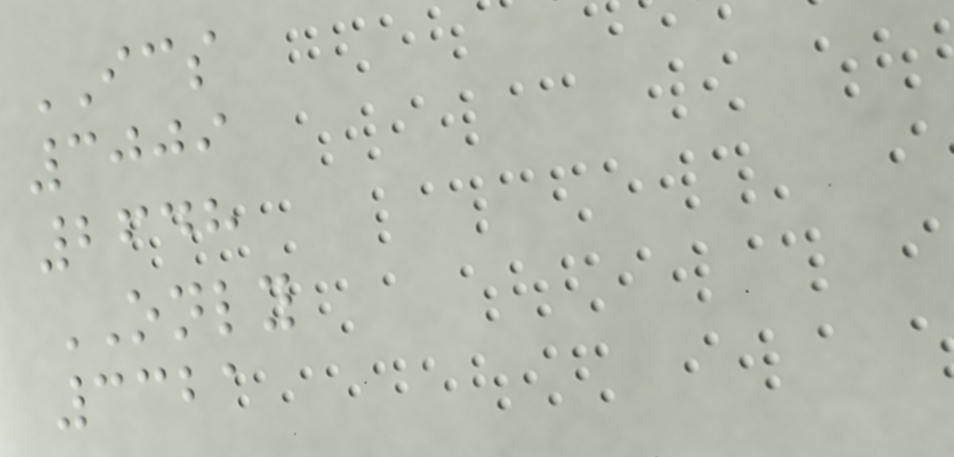ICS
3009
2648
ONLY
3321
